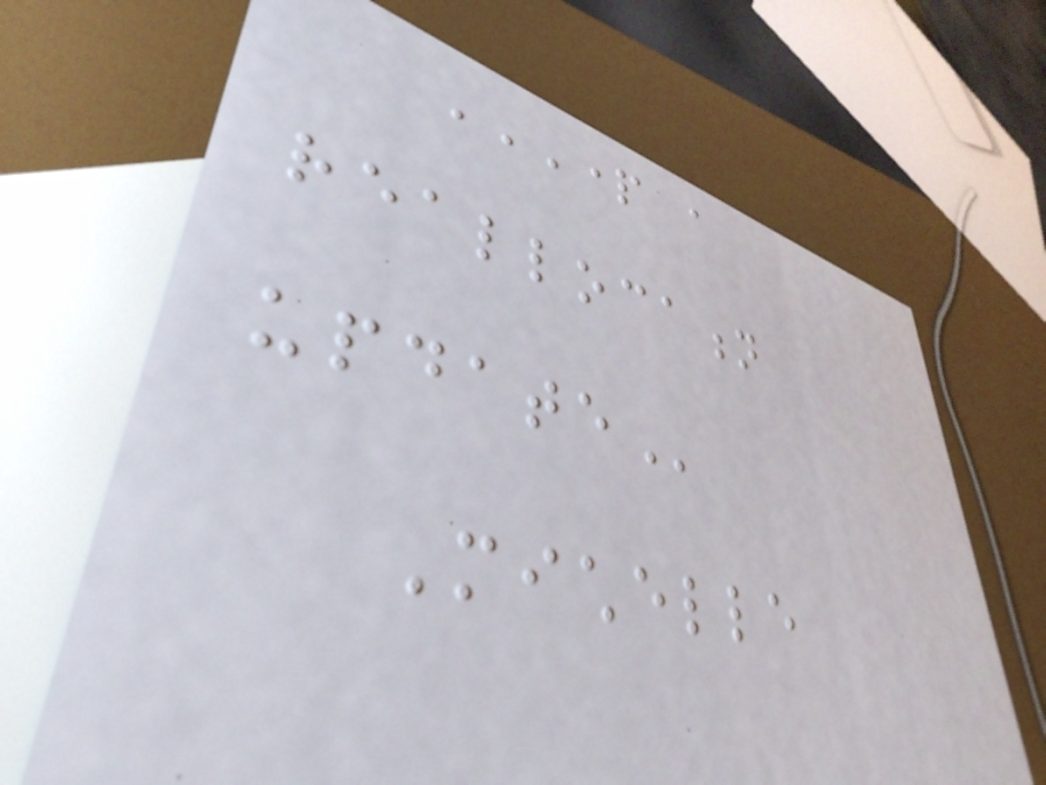PART A
REALLOCATION
UPDATE
Michelle
